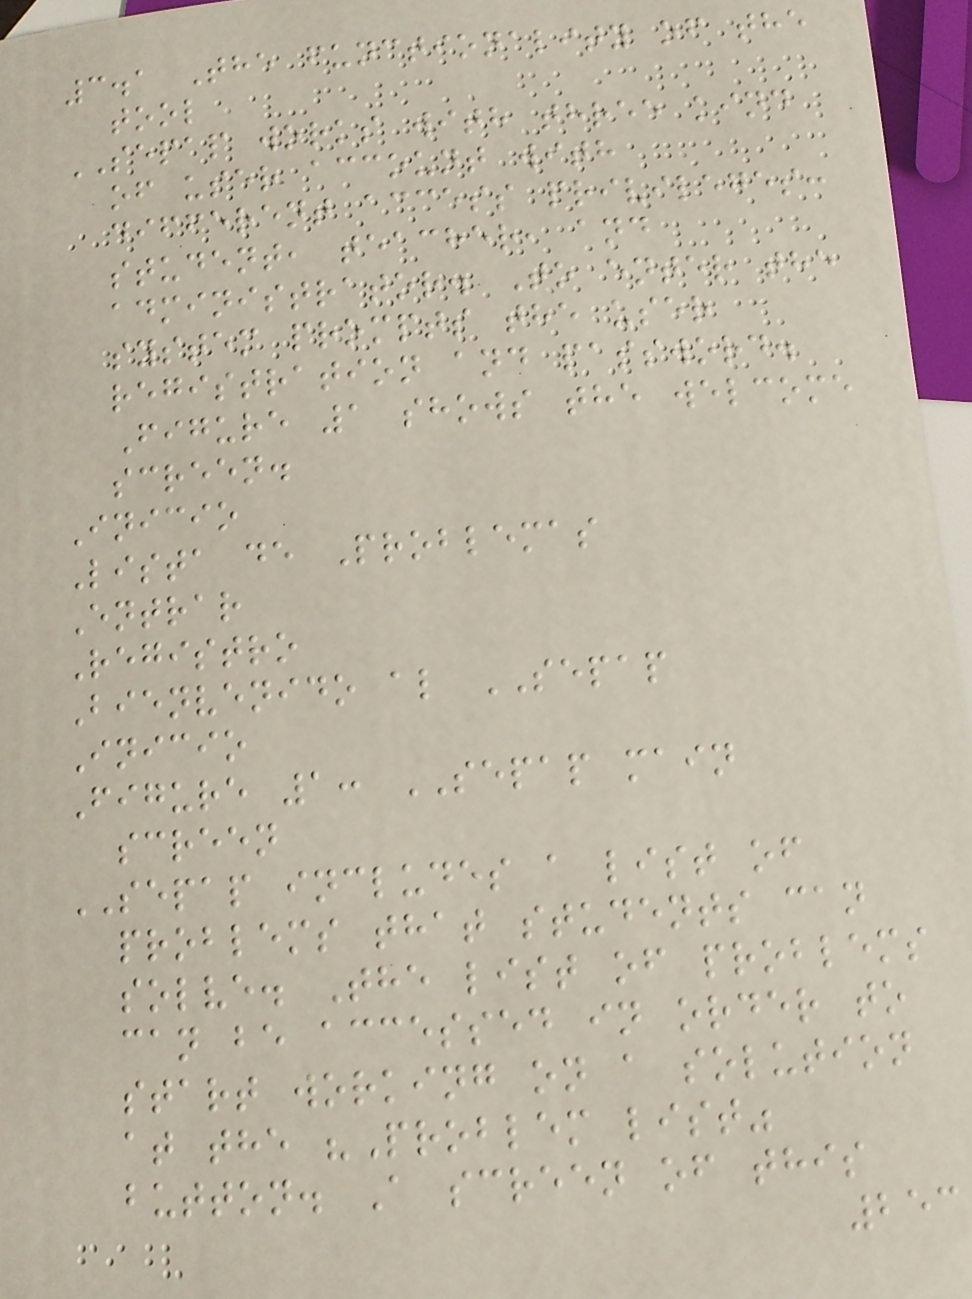3.1 The functionality of the
tool
SEPAP works with three kind
of user account with
different access privileges:
student, teacher, and
administrator. To enter the
system prompts the user
registration and password.
Figure 1 shows the welcome
screen.
Inicio
Lista de Problemas
Entrar
Registro
Bienvenido al SEPAP
Inicio
Figure 1: SEPAP main
screen
SEPAP includes a list of
problems that students can
solve. The list of problems
can be accessed in order to
start working on a solution
at the "Problem list"
button. A screen of this
253
